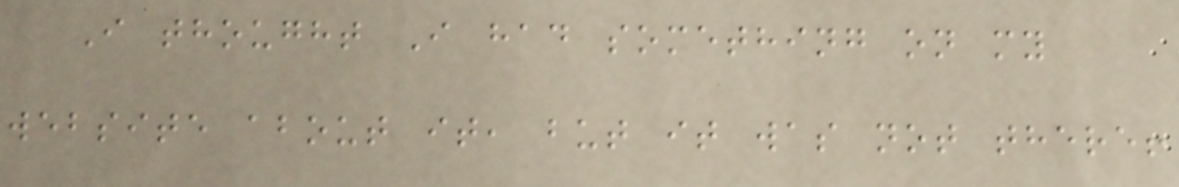I thought I had something on my
website about it, but it was not there!
